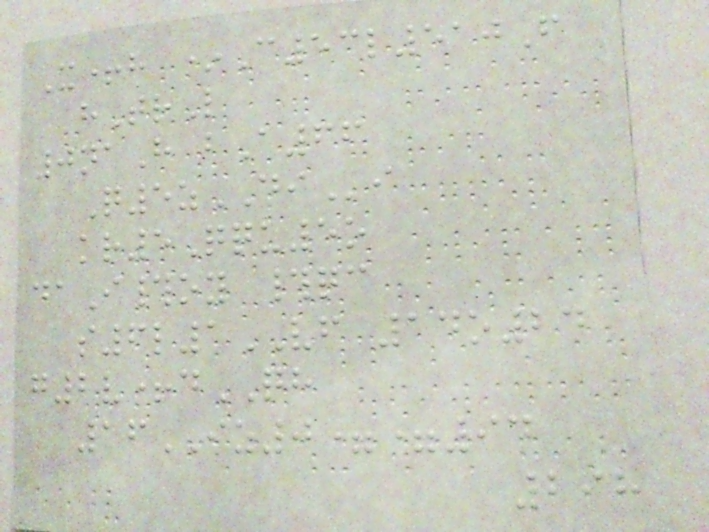X+h *C53l510F
hTrL
0naH bA66
Q5zDIi
kr5Qqu5o
daI#oy #qc
s6l1VF 14o24
g2v+dQH
16IZ0==94
298
